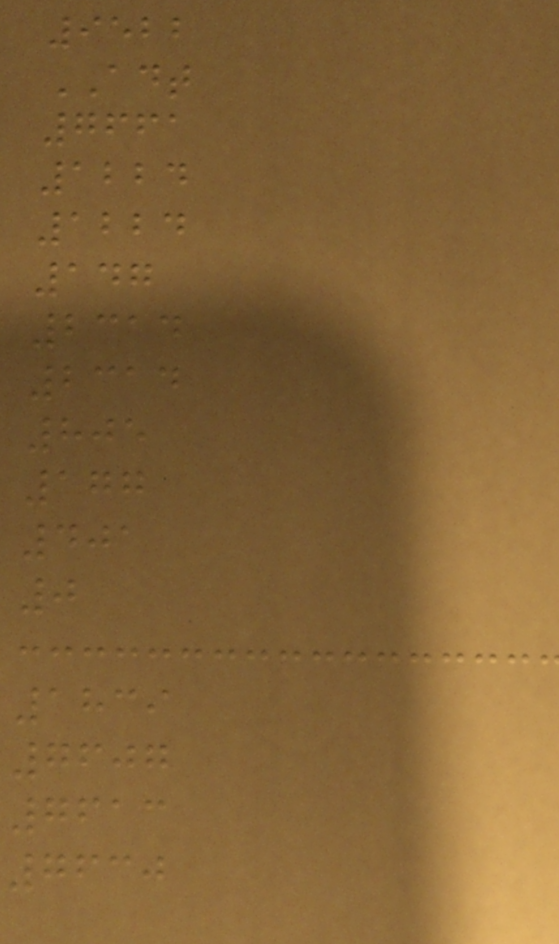9522
ADT
7661
1224
1224
147
2314
2314
805
177
401
0
1839
7607
7613
7630
